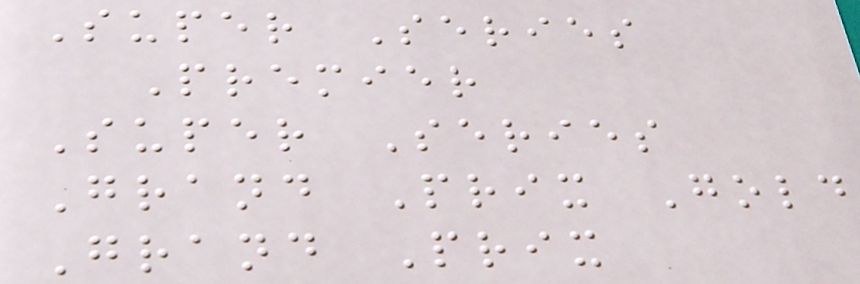Super Series
Premier
Super Series
Grand Prix Gold
Grand Prix
